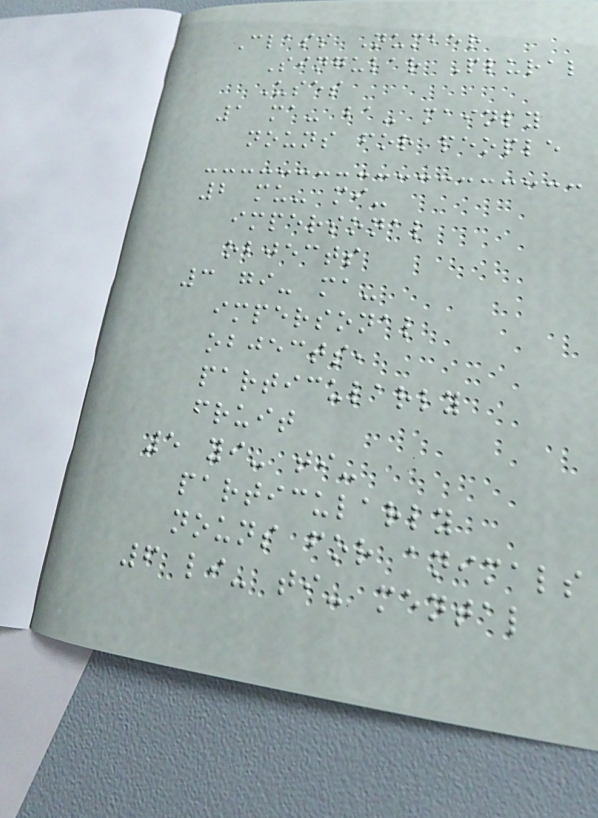Class Number
Singular Plural
Uses
1 ma- ba- mainly
nouns for people
2 mu- mi-
impersonal
objects
3 gi- ma-
impersonal
objects,
particularly
fruit
5 yi- ti-
particularly
nouns for animals
6 li- ti- mental
